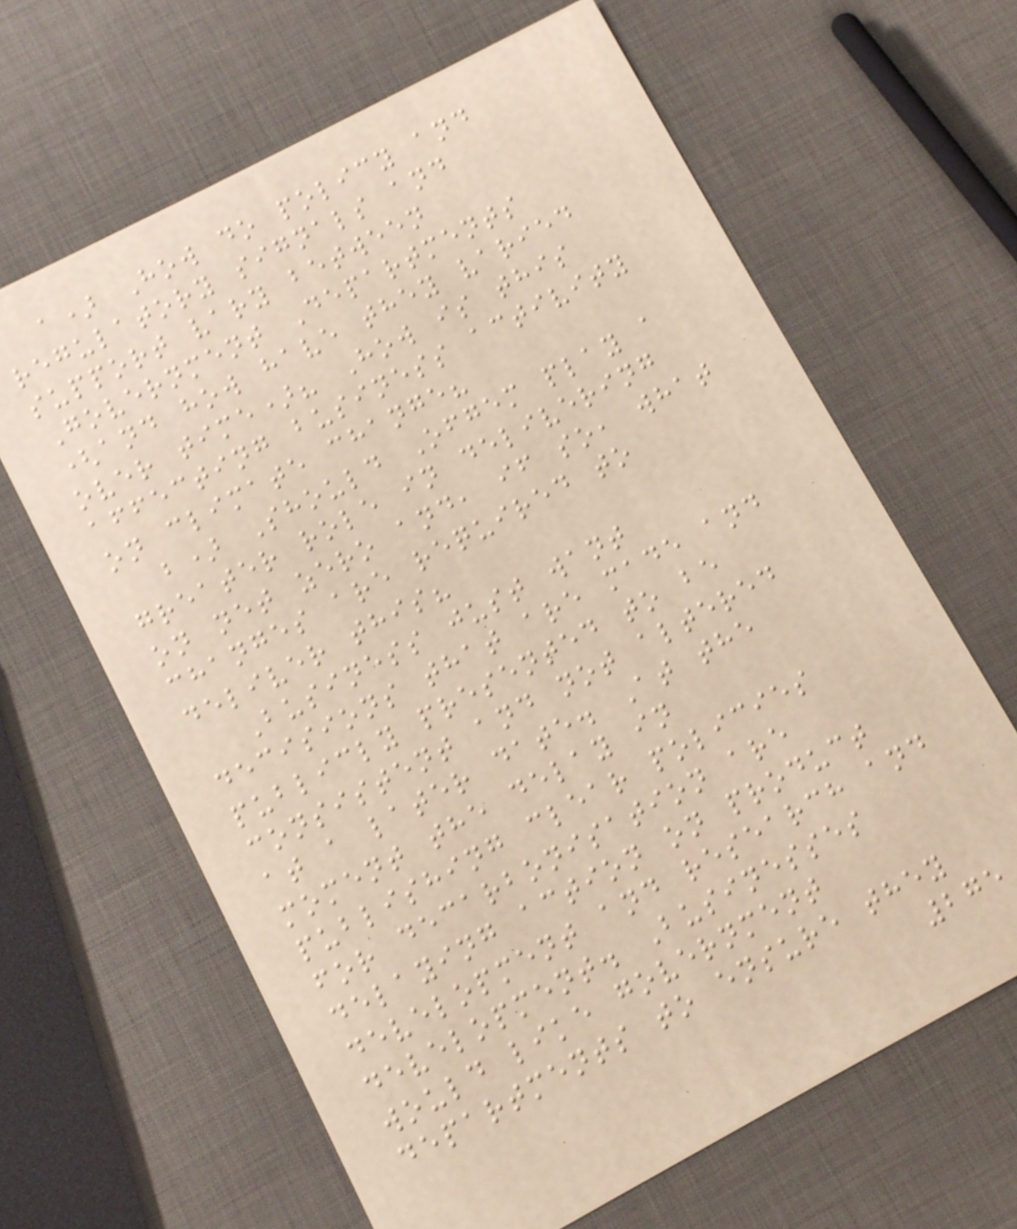a) How do policy and
regulatory signals and
support vary between
Government Departments
(and how have they varied
over time)? How is this
affecting business activity
on climate change?
b) Should Ofgem play a
greater role in delivering
on net zero and, if so, what
changes are required to
deliver this?
Business just want
decisions that are made and
publicly presented to be
consistent and not altered
at a later date. At the
moment the delay in
publishing clear policies
for decarbonisation are
delaying action on product
development and research and
development. Businesses
would like government
departments to ensure they
275
